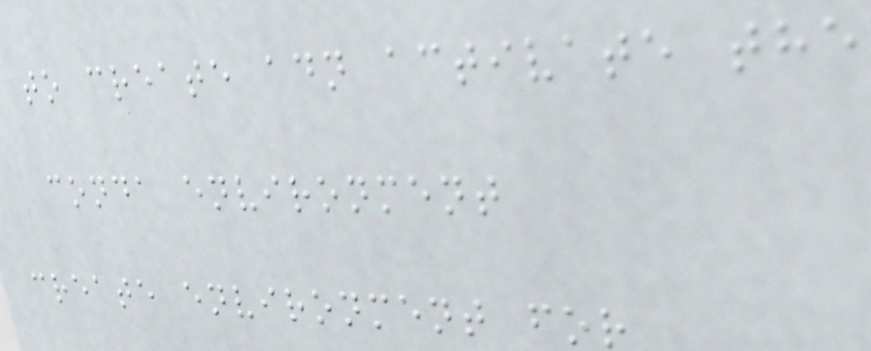to create adn activate the
conda environment
create environment for
